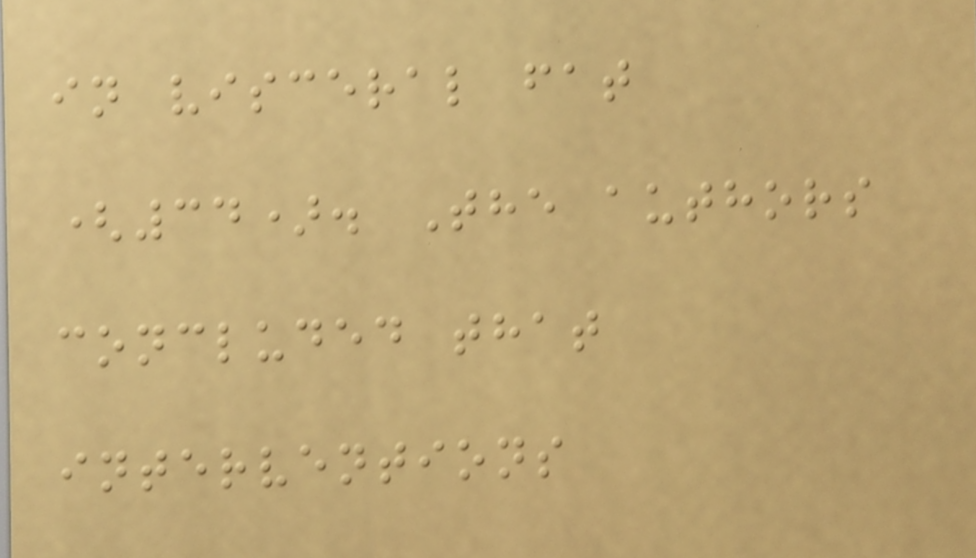in visceral fat
(34). The authors
concluded that
interventions
